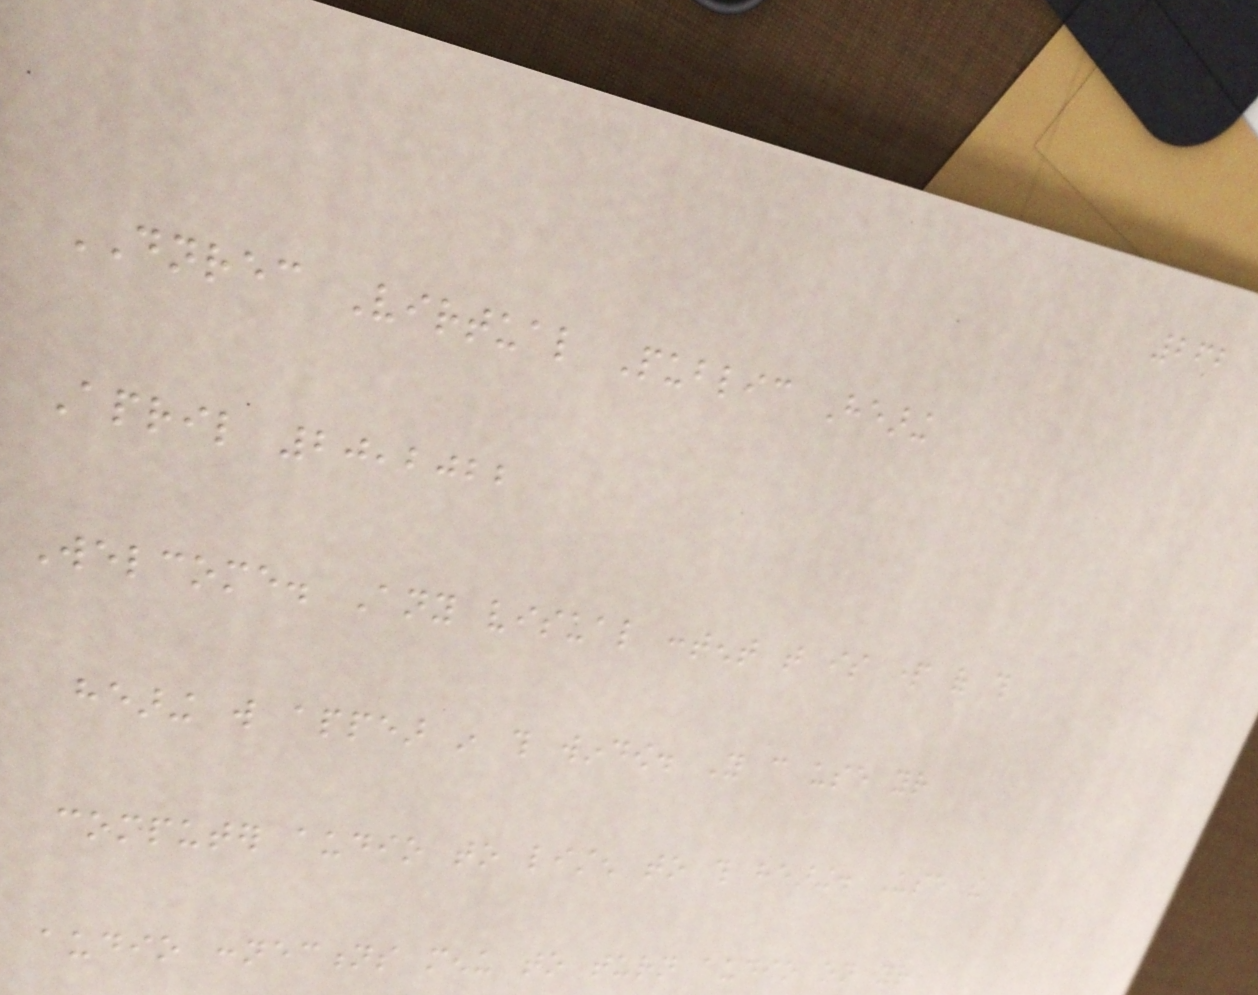262
DNREC Virtual Public Hearing
April 20,2022
Welcome. Any visual content that is part of this
hearing will appear in this window. You can use your
computer audio to listen to this hearing. Use the
audio connections menu to turn audio on your
